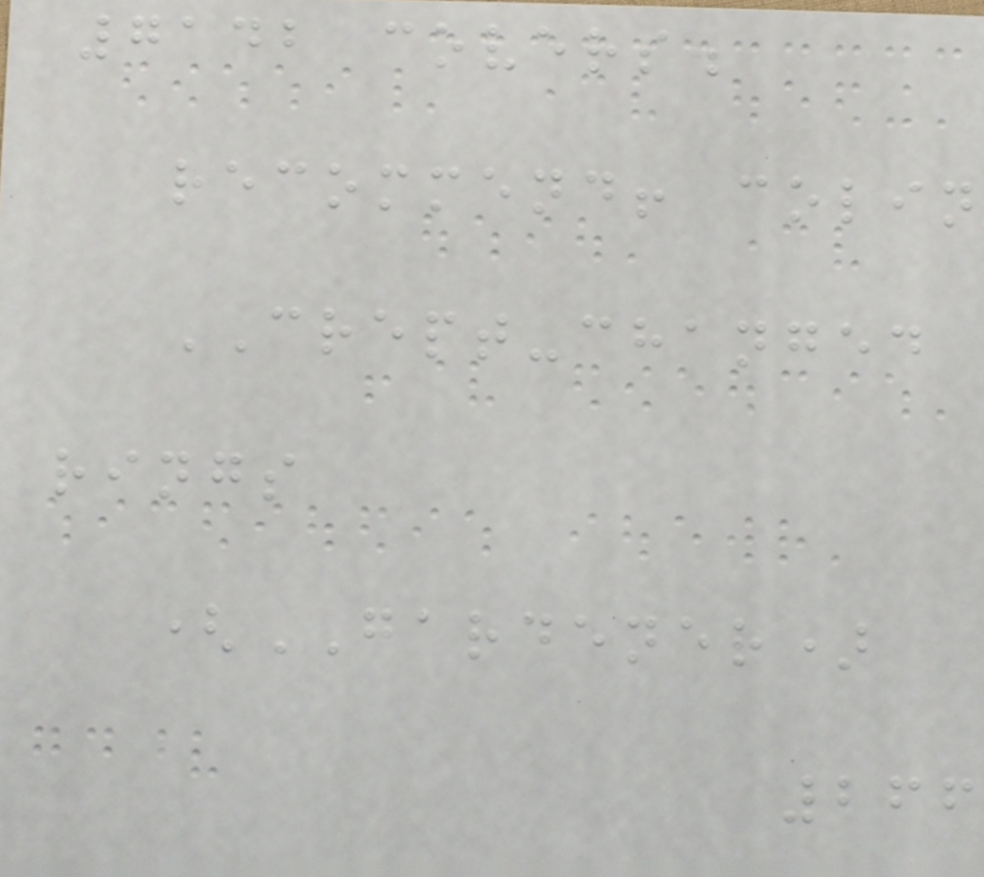7142 covers.
recommend! colin
CREPT-changed
rings
(GARDENER)
266
